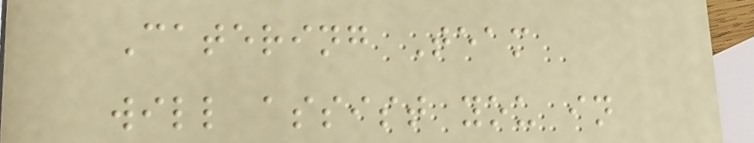Catering Team
will assist you in
